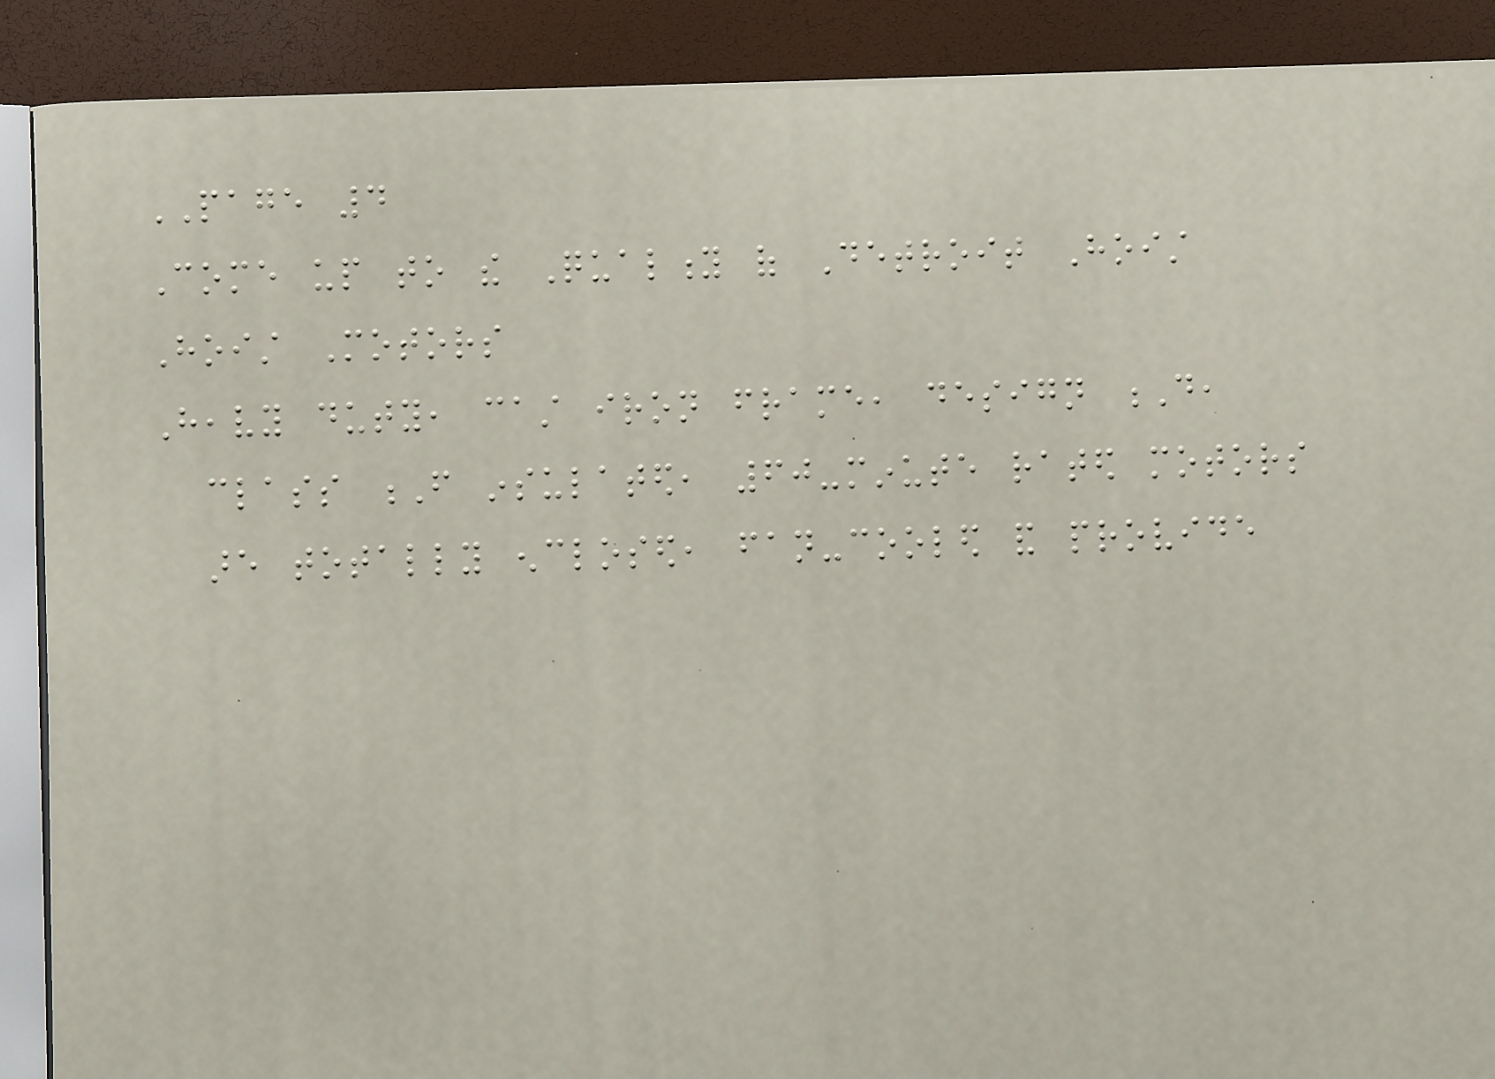PAGE 4
Come up to the Quality of Detroit Hoist
Hoist Motors
Heavy duty, cast iron frame, design D,
class F insulated, 60-minute rated motors
are totally enclosed, fan-cooled and provide
